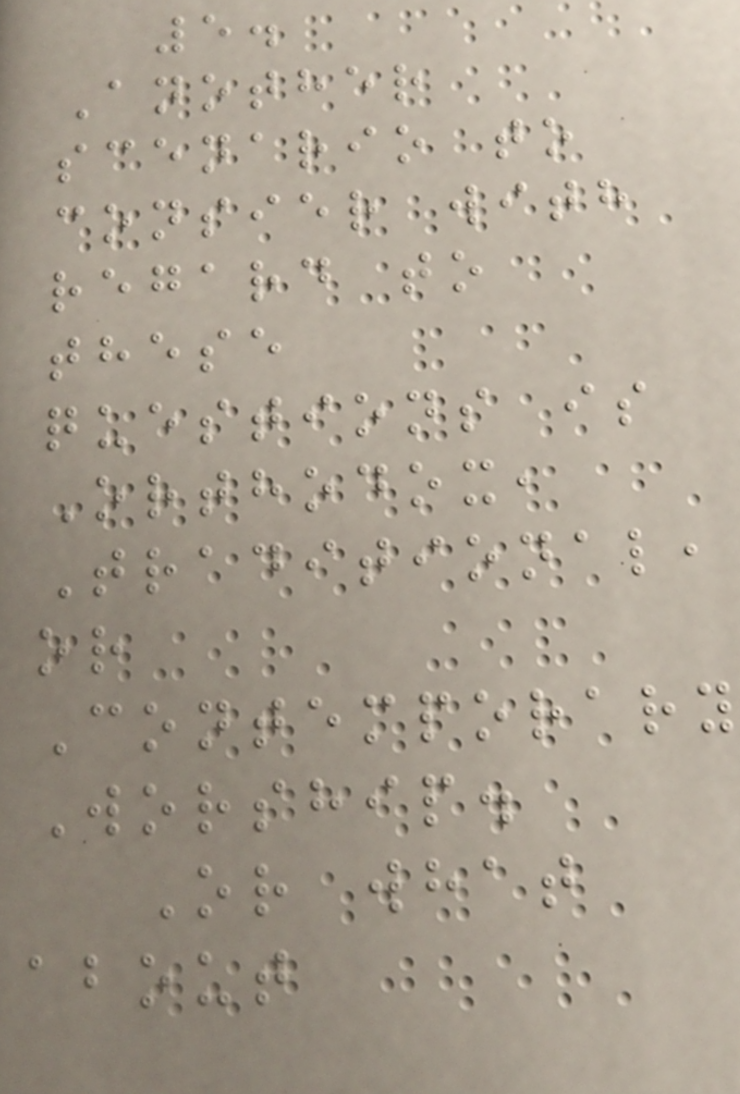5.
Another
scenario to
consier with
regard to
these
questions is
Orthodox,
Traditional,
or
Contemporary
Worship.
Or what
about
